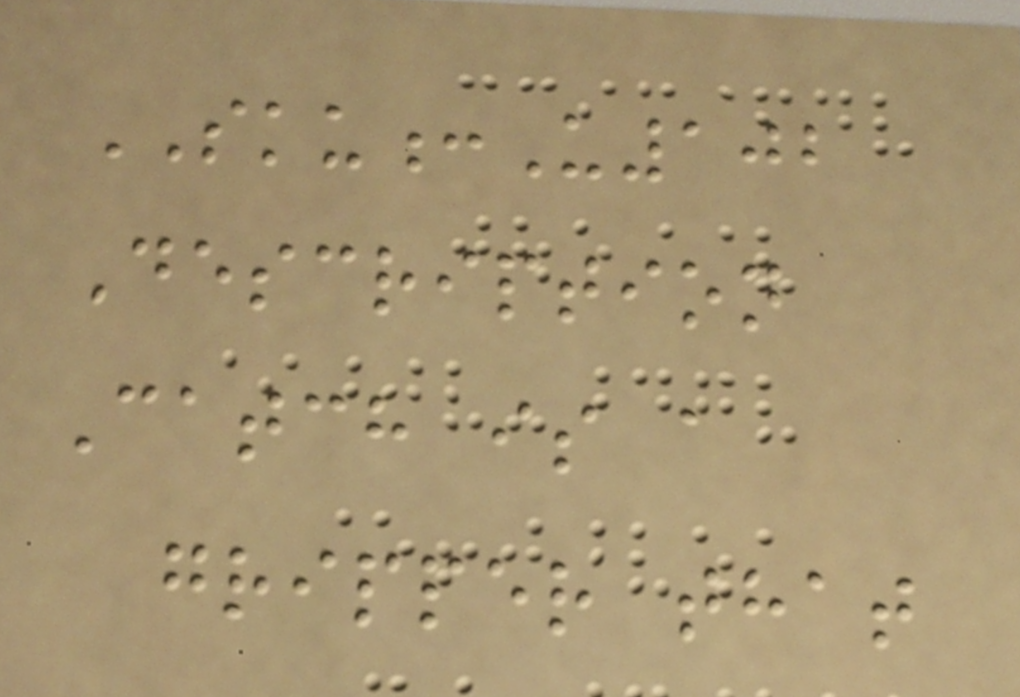SKU:U102
Description
Catch is a
gripper that
